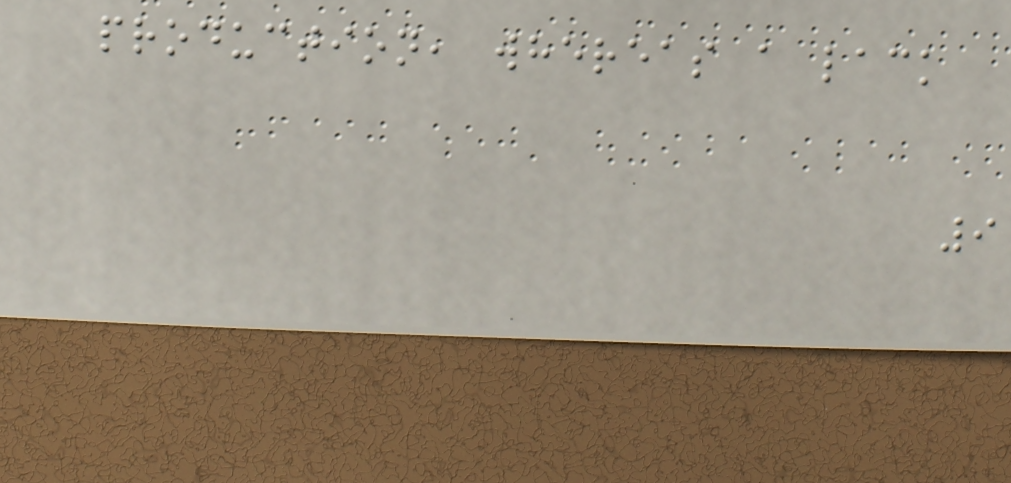production, whereas a lack
9
